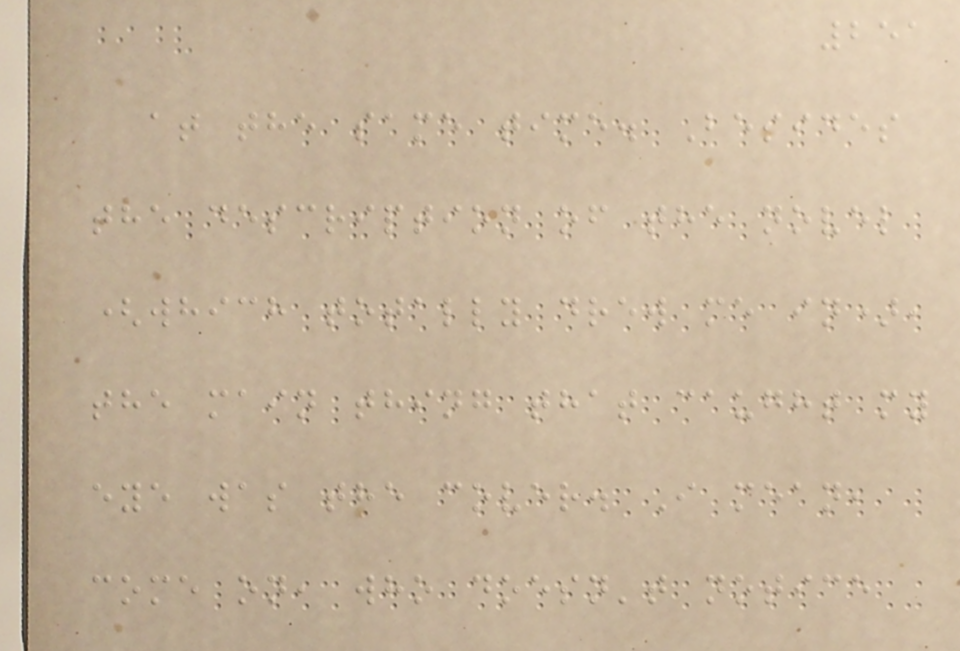251
at the same time. Besides
the description of the novel
(which totally drew me in),
the main thing that caught my
eye was the cover. I mean,
come on, who doesn't notice
